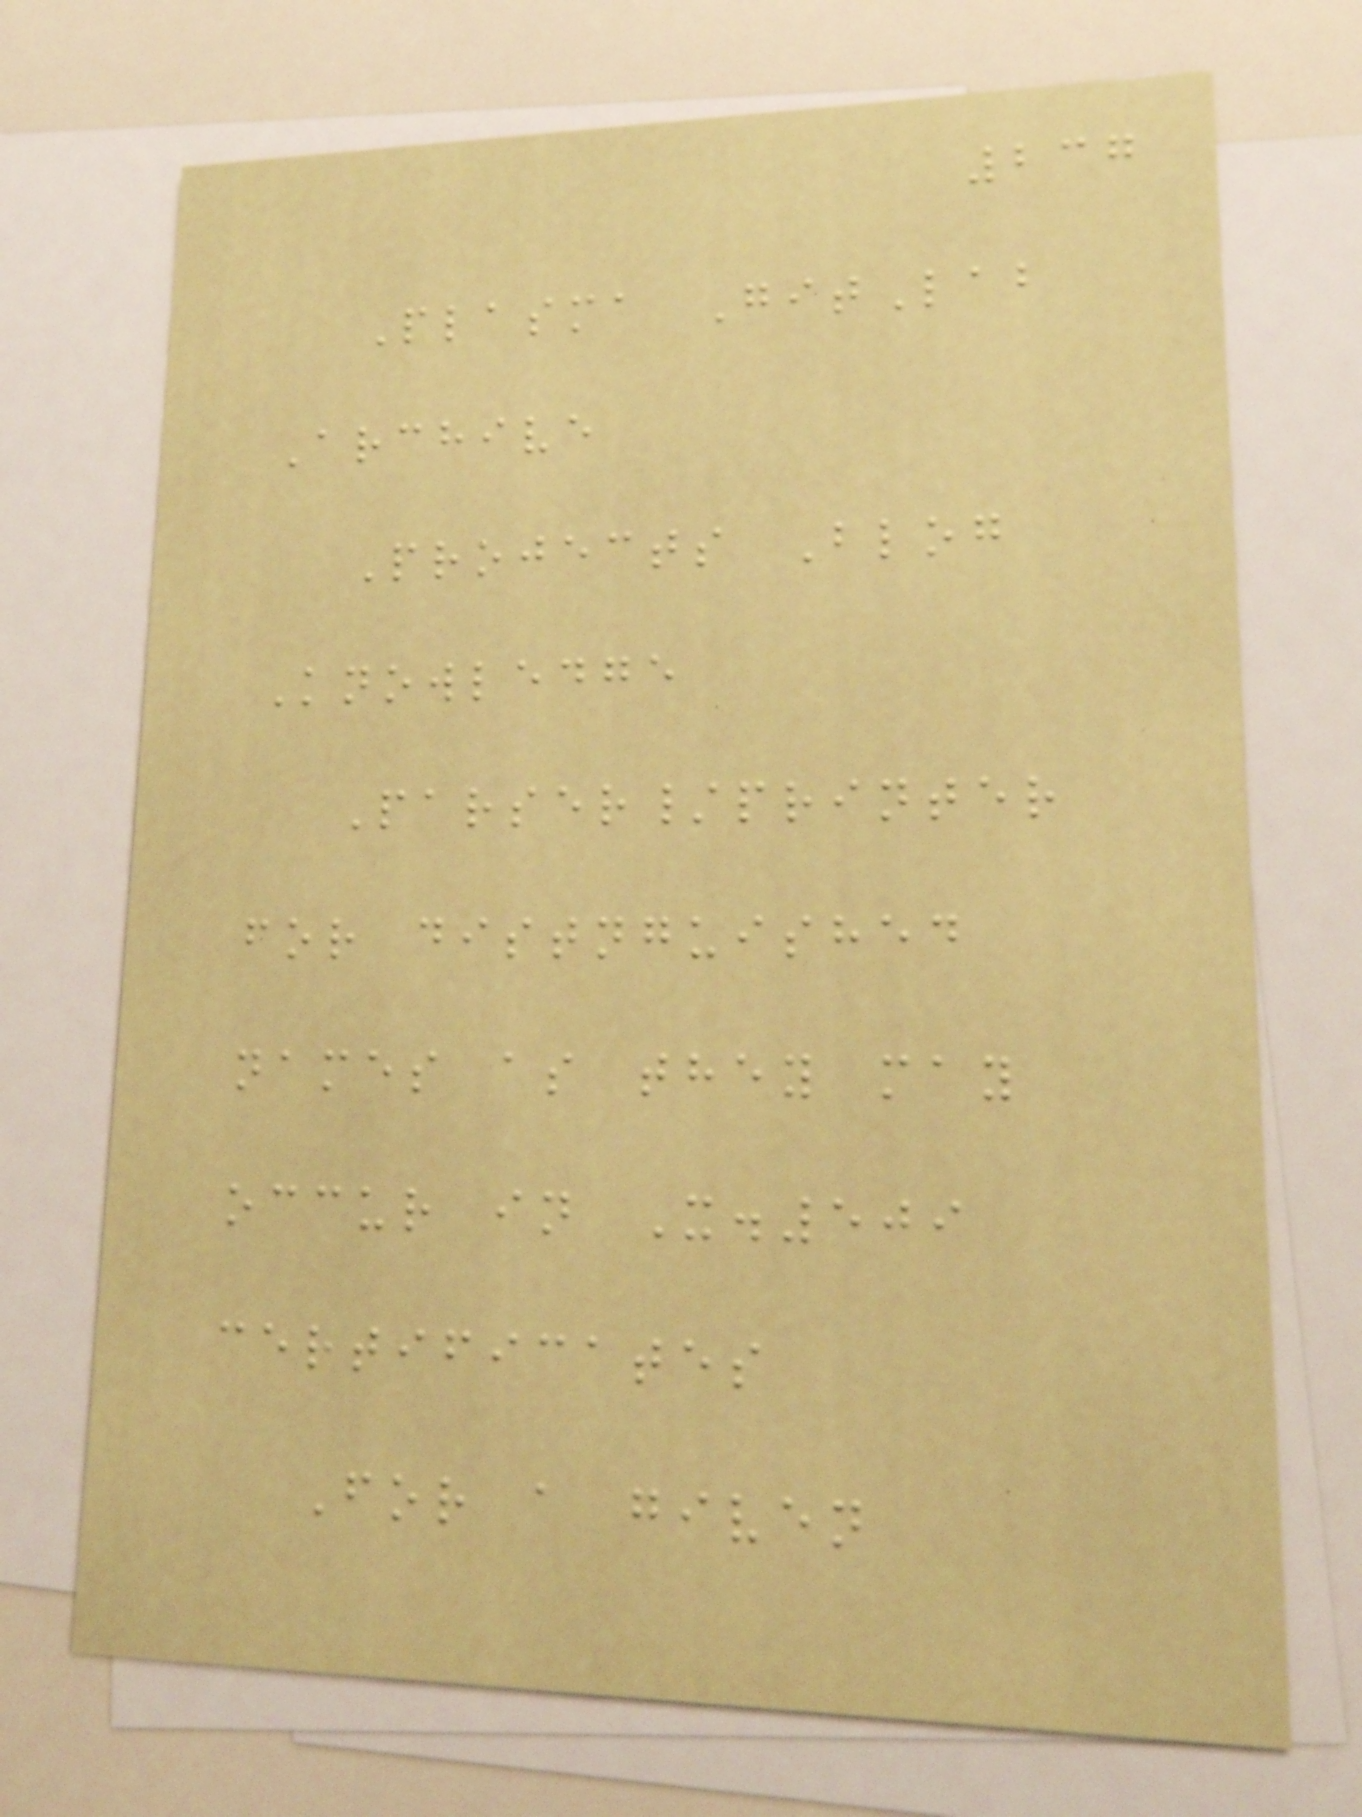237
Plasma GitLab
Archive
Projects Blog
Knowledge
Parser/printer
for distnguished
names as they may
occur in X.509
certificates
For a given
